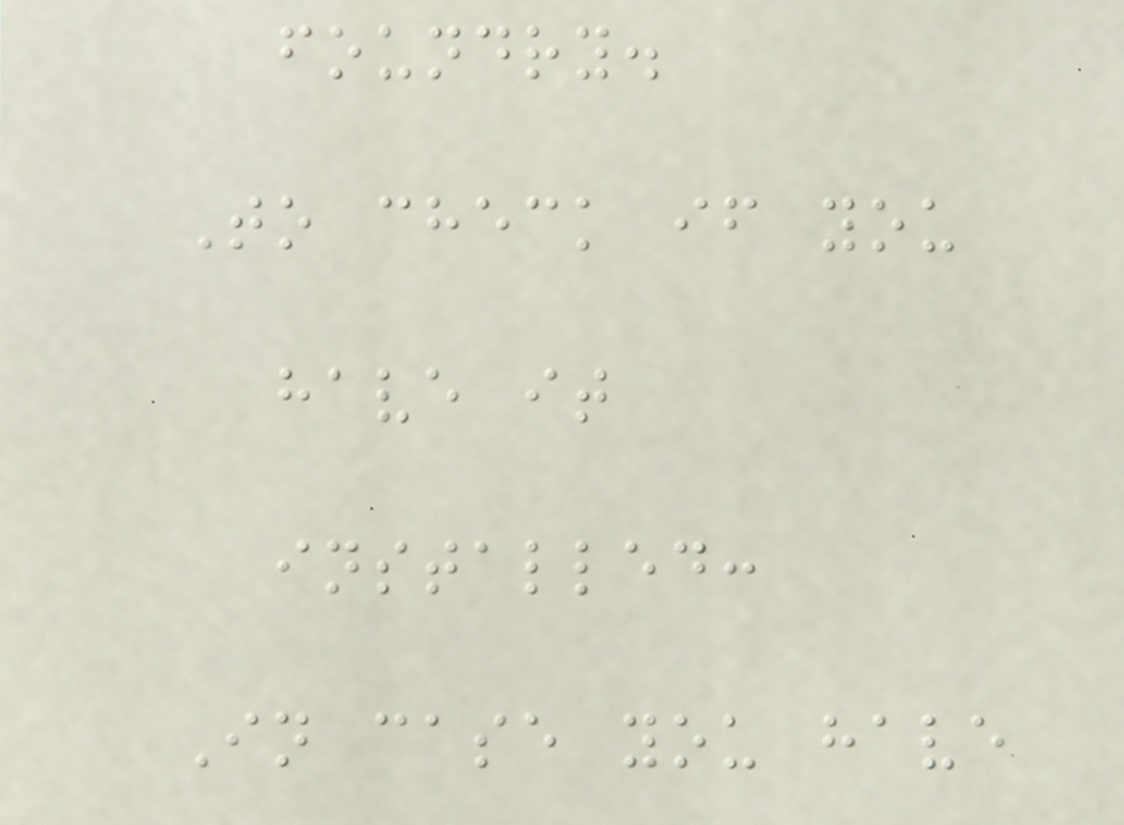foundry.
To check if you
have it
installed:
In case you have
